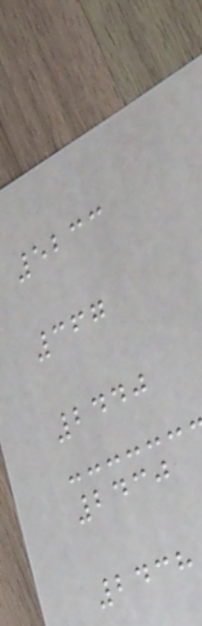5233
367
2440
2430
2438
